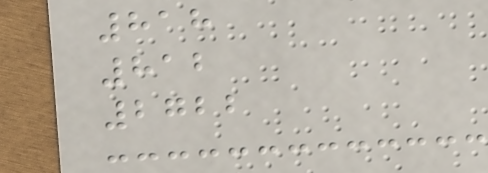818
812
2722
